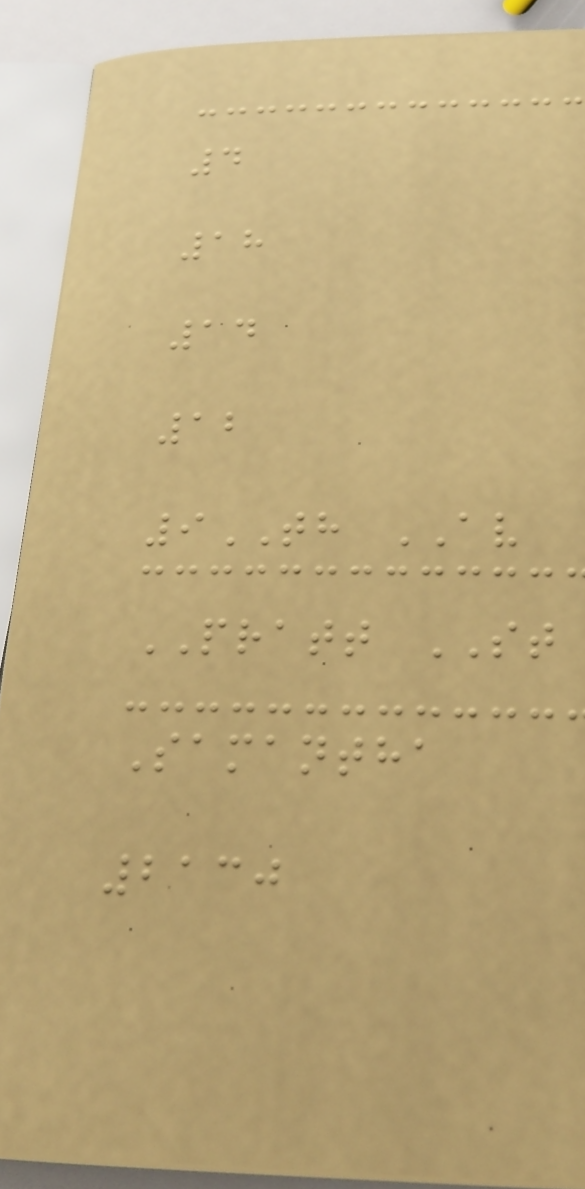4
18
14
12
9TH AV
PRATT ST
Samantha
2130
